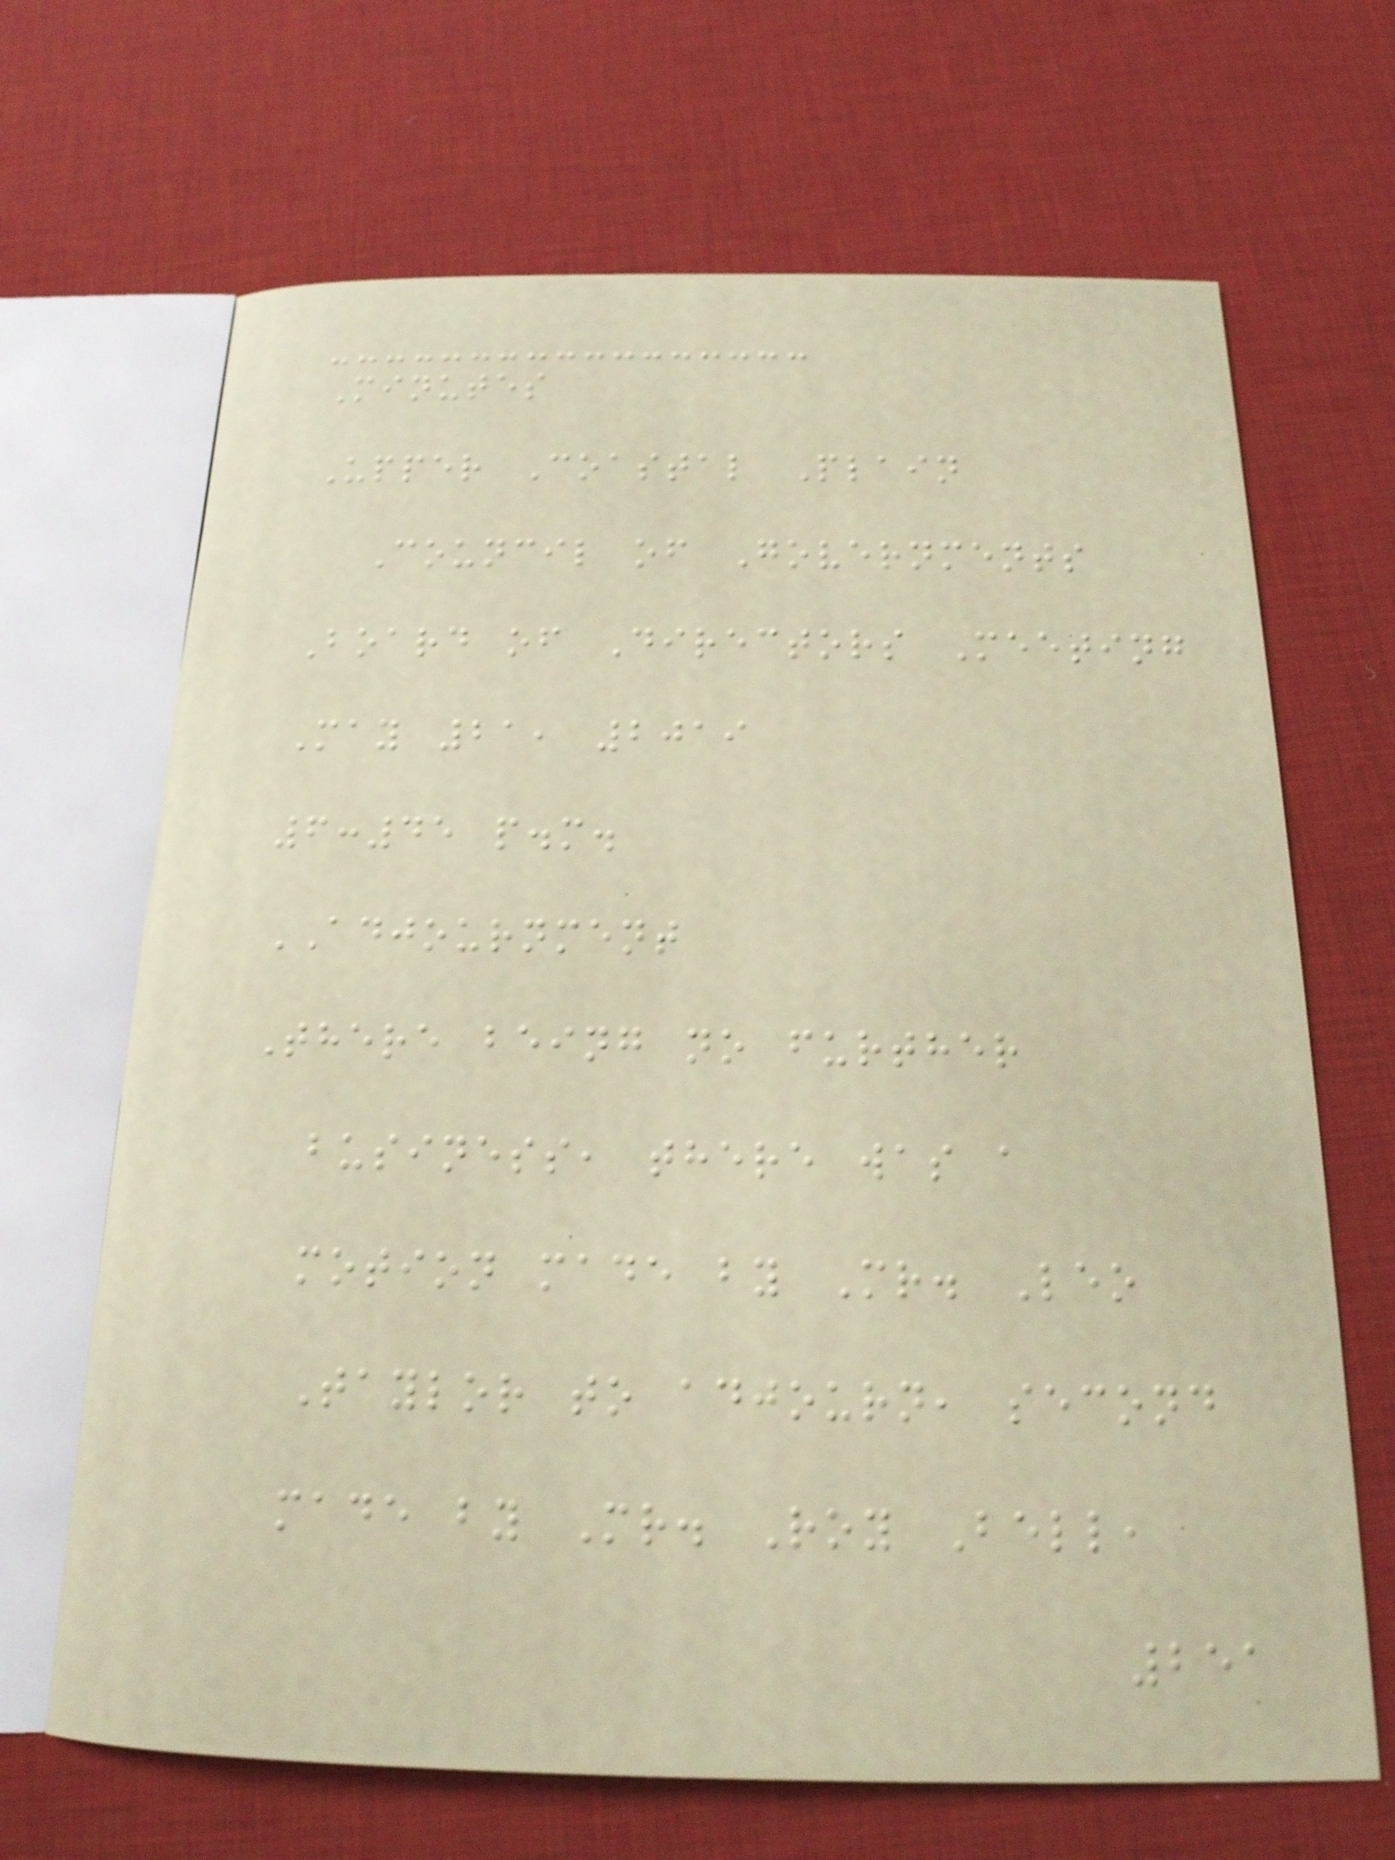Minutes
Upper Coastal Plain
Council of Governments
Board of Directors Meeting
May 21, 2019
6:45 p.m.
ADJOURNMENT
There being no further
business, there was a
motion made by Mr. Leo
Taylor to adjourn, second
made by Mr. Roy Bell,
251
